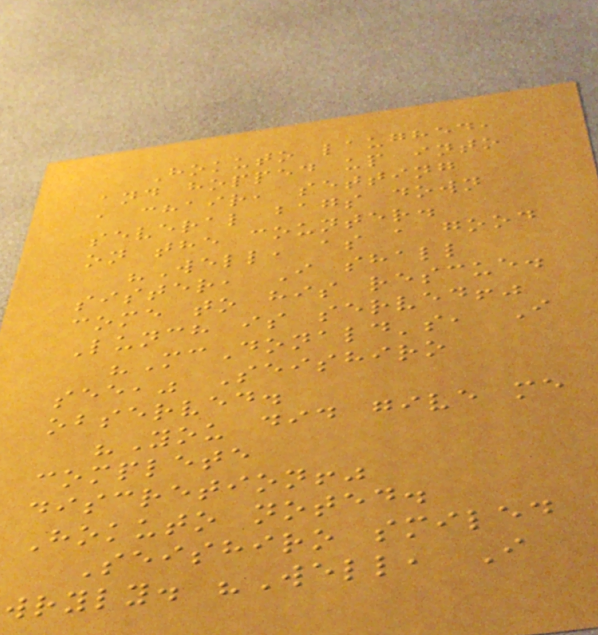Hokuto laughed,
and hopped up into
a chair, setting
several bags down
on the counter.
"Well, as a good
sister, I shall
come to his rescue.
Lunch is served!"
"McDonald's, I
see," Seishiro
observed.
"You did give me
complete
discretion!"
Hokuto noted.
Seishiro smiled
wryly. "Well, I
